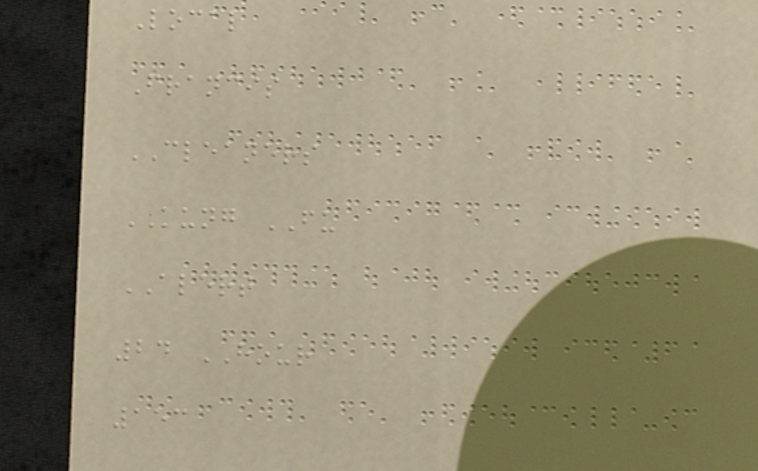Local
Francis
CLEANERS
KUNG FU
ALERT
24 HOUR
153
